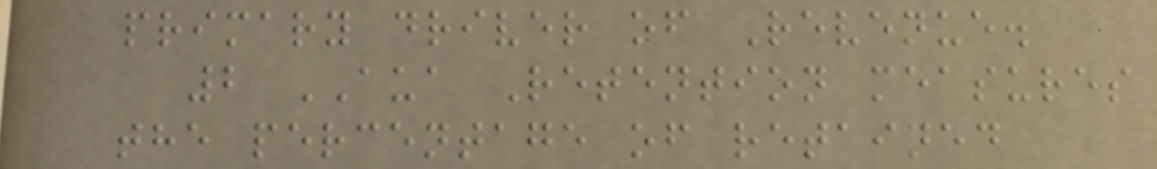primary driver of Revenue.
2 AUA Retention measures
the percentage of retained
